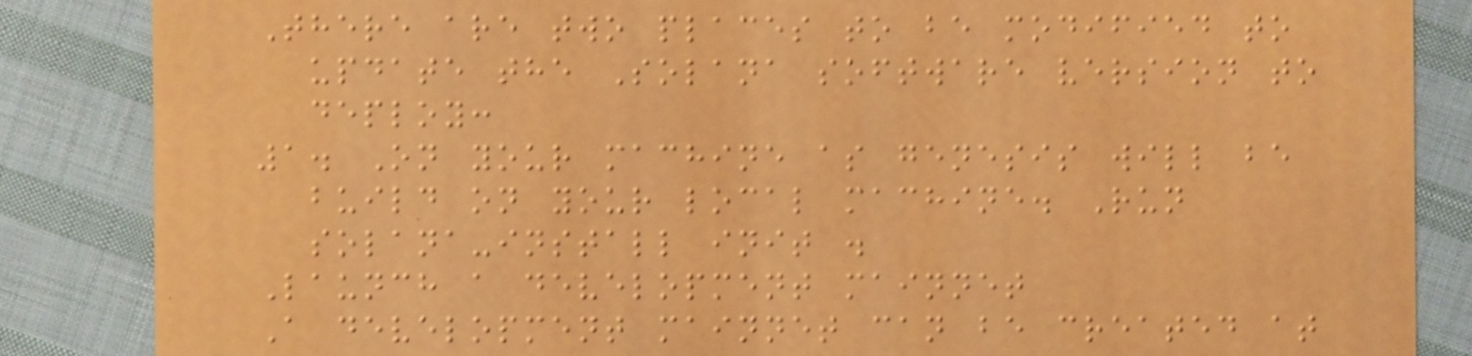There are two places to be modified to
update the Solana software version to
deploy:
1. On your machine as genesis will be
build on your local machine. Run
solana-install init .
Launch a development mainnet
A development mainnet can be created at
